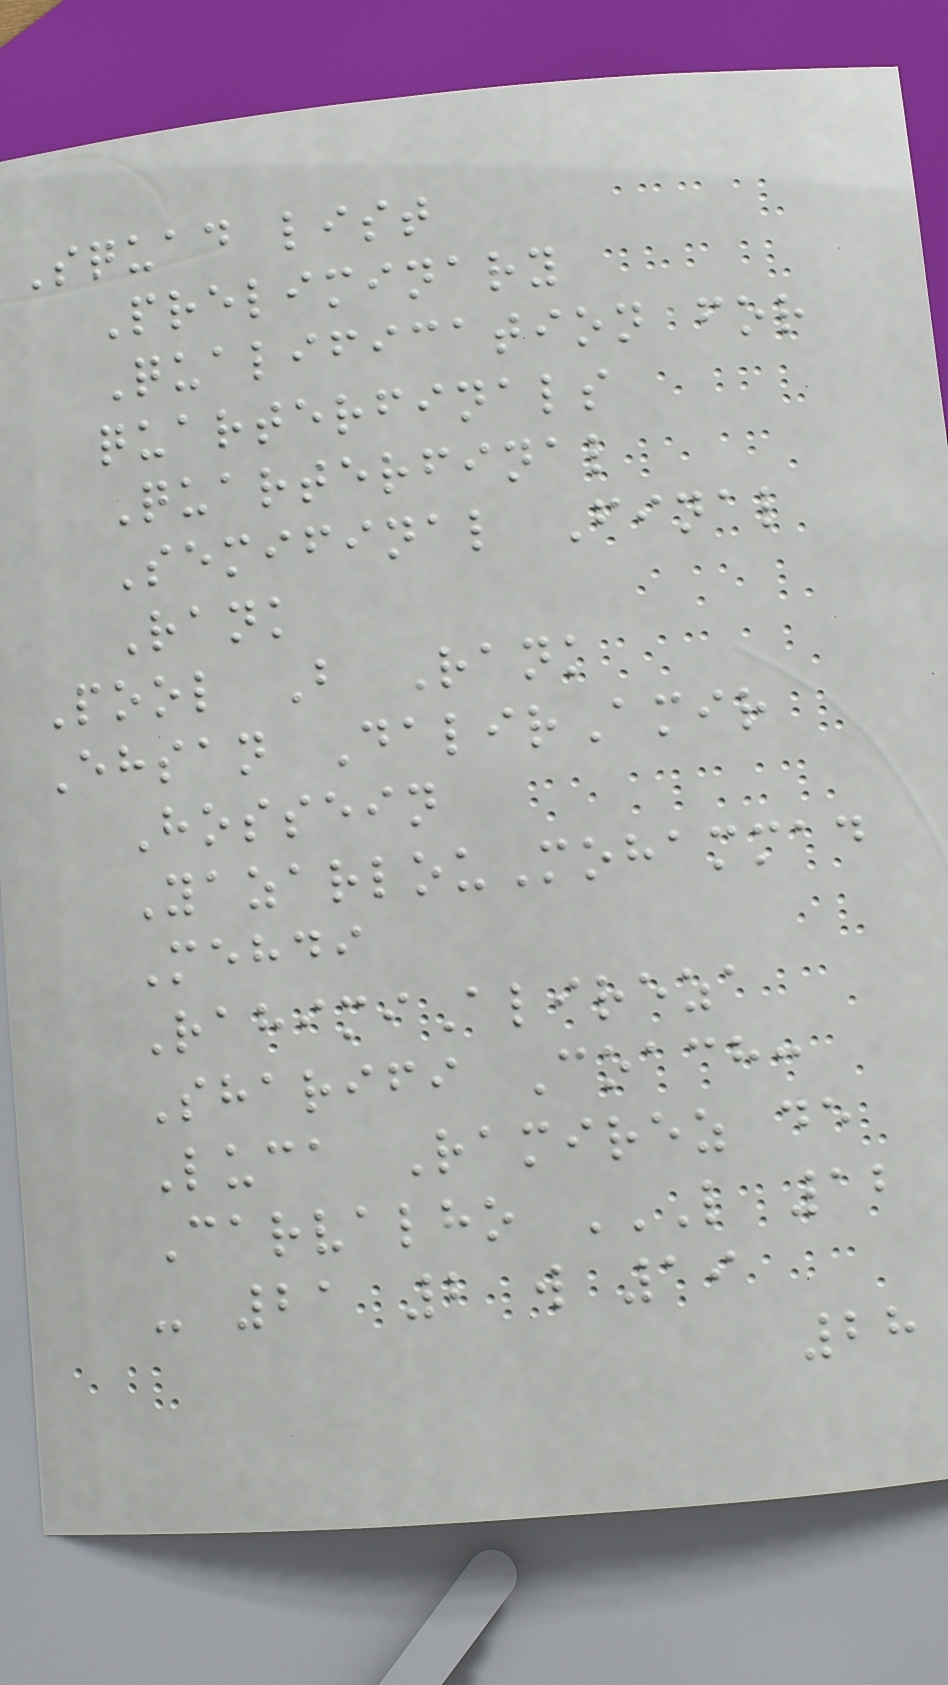Squad list
Preliminary
Qualification for
quarterfinals
Quarterfinal
Semifinal Final
Rank
Pool B Rank
Ehsan DalirAmir
Hossein
YazarlouMohammad
Mehdi
RahimiAlireza
Sharifi Coach:
Luca Ramirez de
Carvalho L 12
- 21 2 W 19
28
